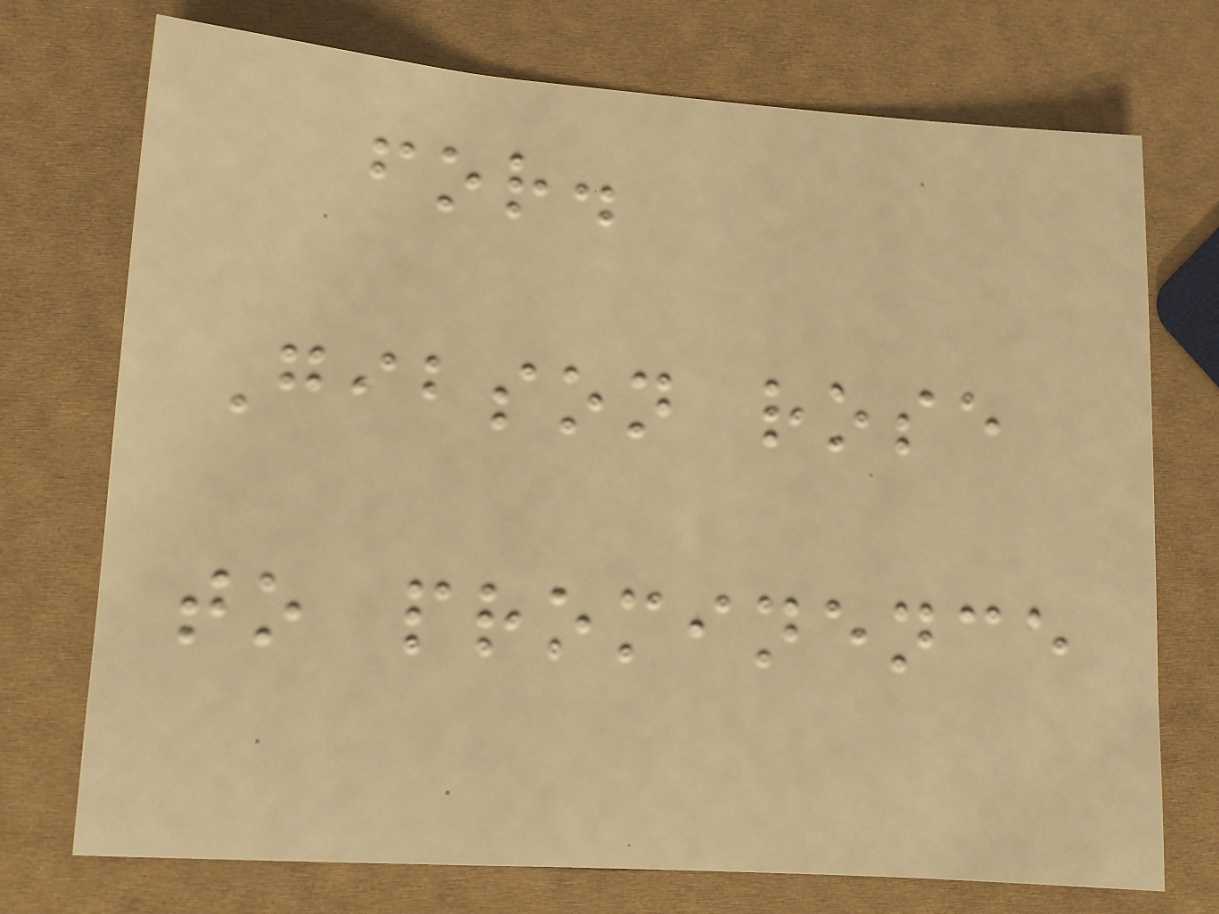for.
Gibson rose
to prominence
